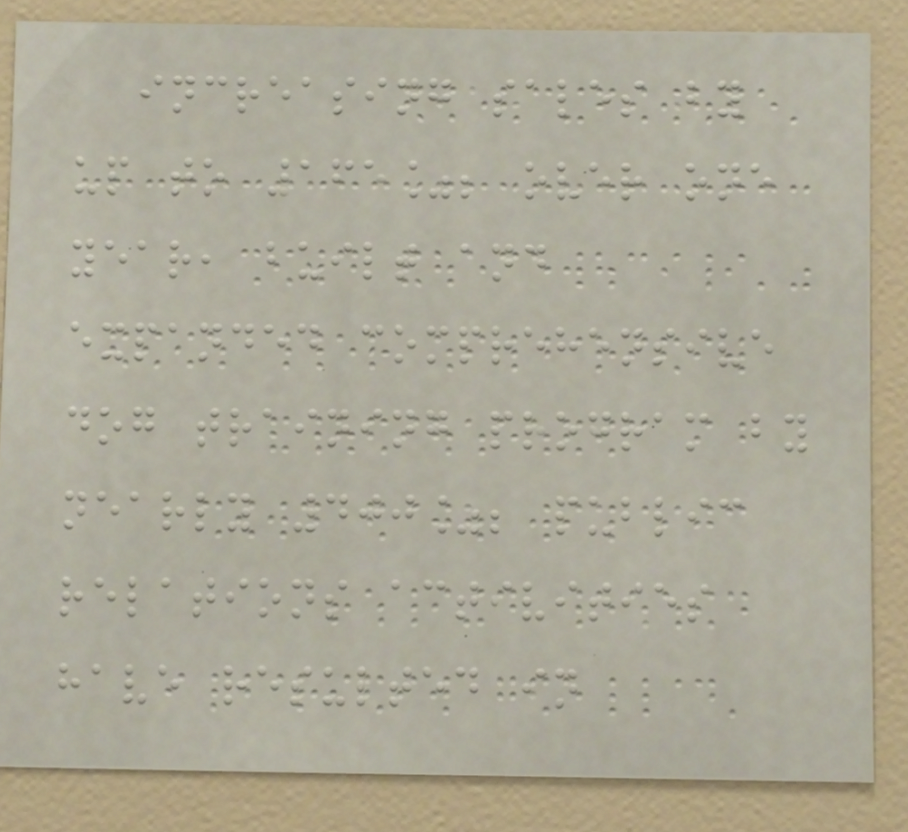increasing sales by
up to 165%; over one
year, built and
expanded comprehensive
dog training program by
nearly 400%; public
relations activities
have resulted in
